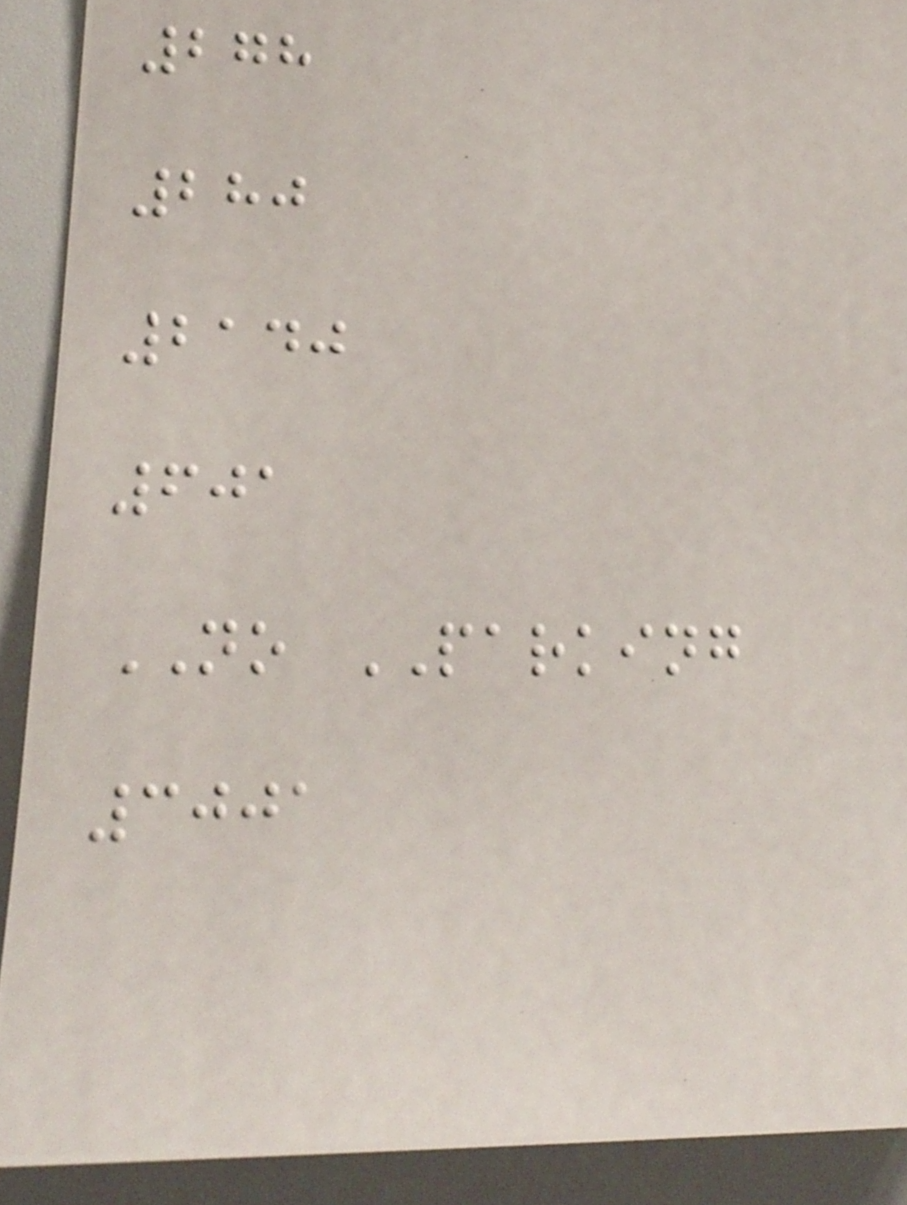278
280
2140
601
NO PARKING
3001
